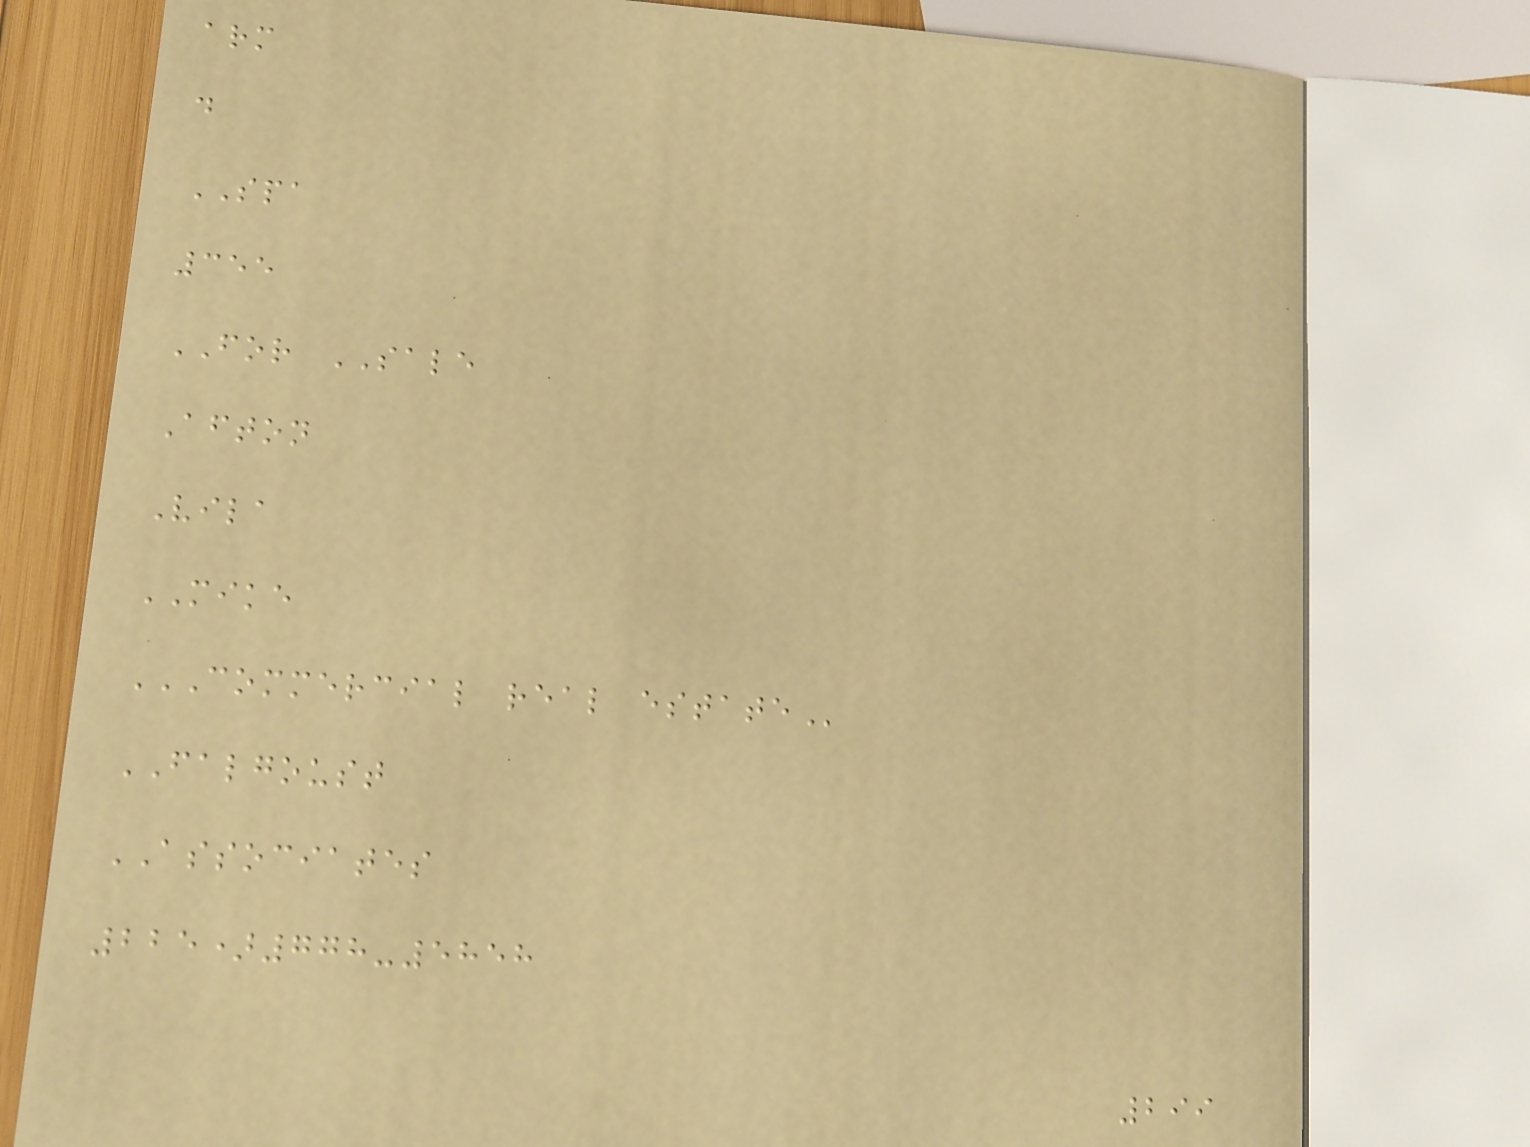arm
d
SPA
355
FOR SALE
Afton
Vila
MIKE
COMMERCIAL REAL ESTATE
FALGOUST
ASSOCIATES
225)778-5858
299
